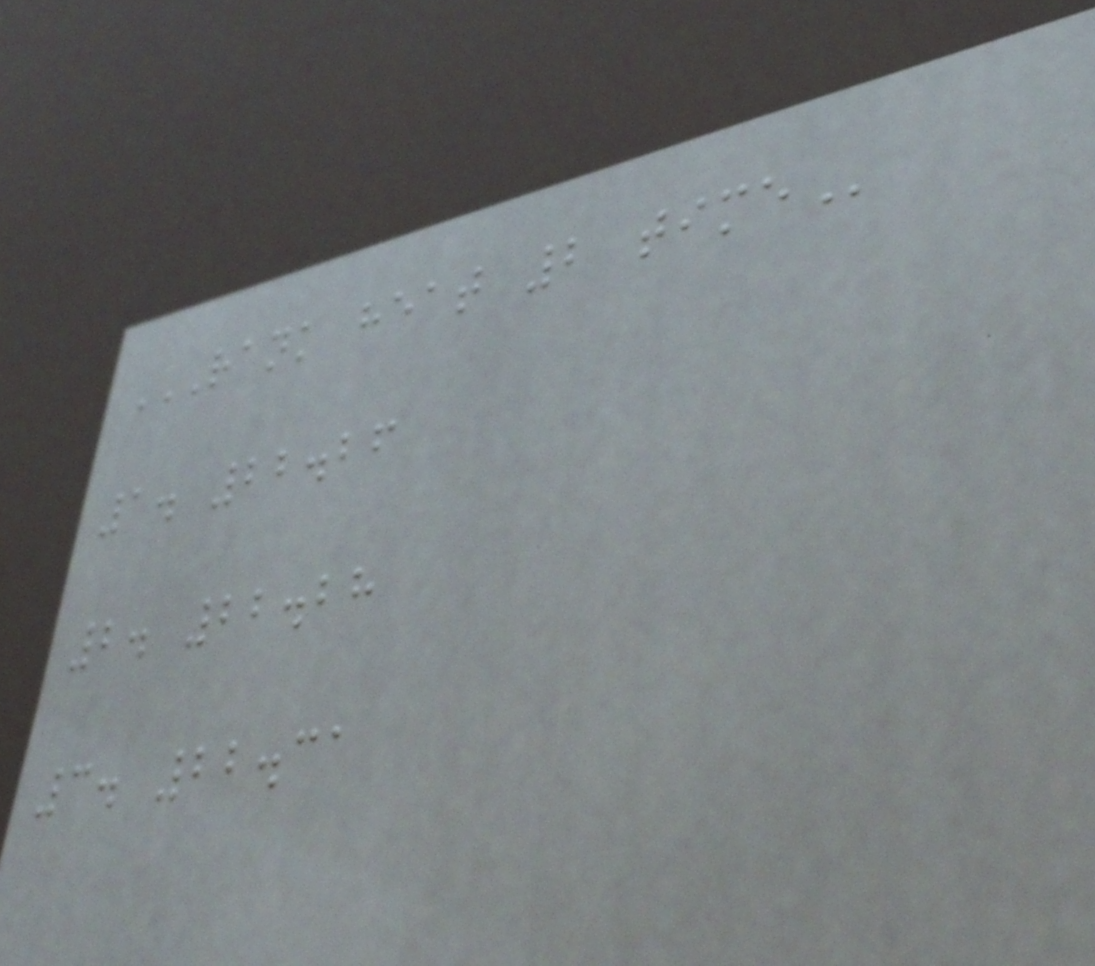RANK HEAT 2 TIME
1. 22.26
2. 22.28
3. 22.31
